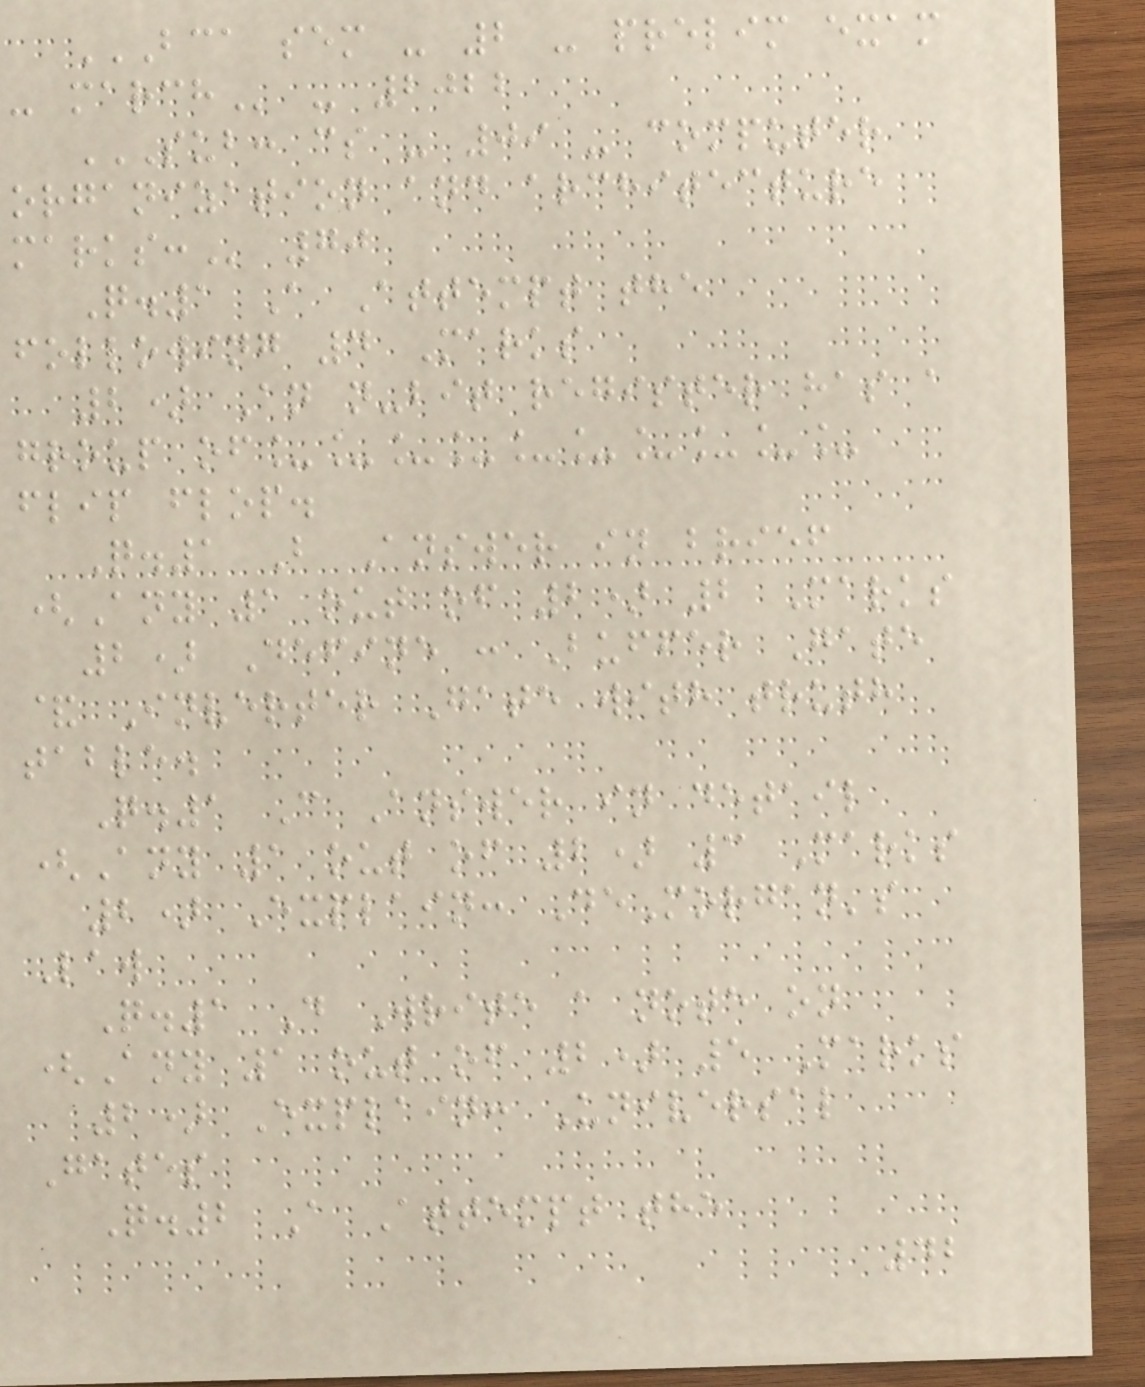BCA SEM - 2 - PRELIM EXAM
- MARCH - 2022
SUB: CS - 09 - COMPUTER
ORGANIZATION AND ARCHITECTURE
MARKS: 70
Q.1 A Attempt the
following 4 Marks
2) An n-bit register has a
group of__________
flip flop.
Q.1 B Answer in brief
(Any 1 out of 2) 2 Marks
2) Define : Buffer Gate
& Inverter Gate with truth
table.
Q.1 C Answer in detail
(Any 1 out of 2) 3 Marks
2) Explain: DeMorgan's
Law
Q.1 D Write a note on
(Any 1 out of 2) 5 Marks
2) Explain: Universal
Gates
Q.2 A Attempt the
42
